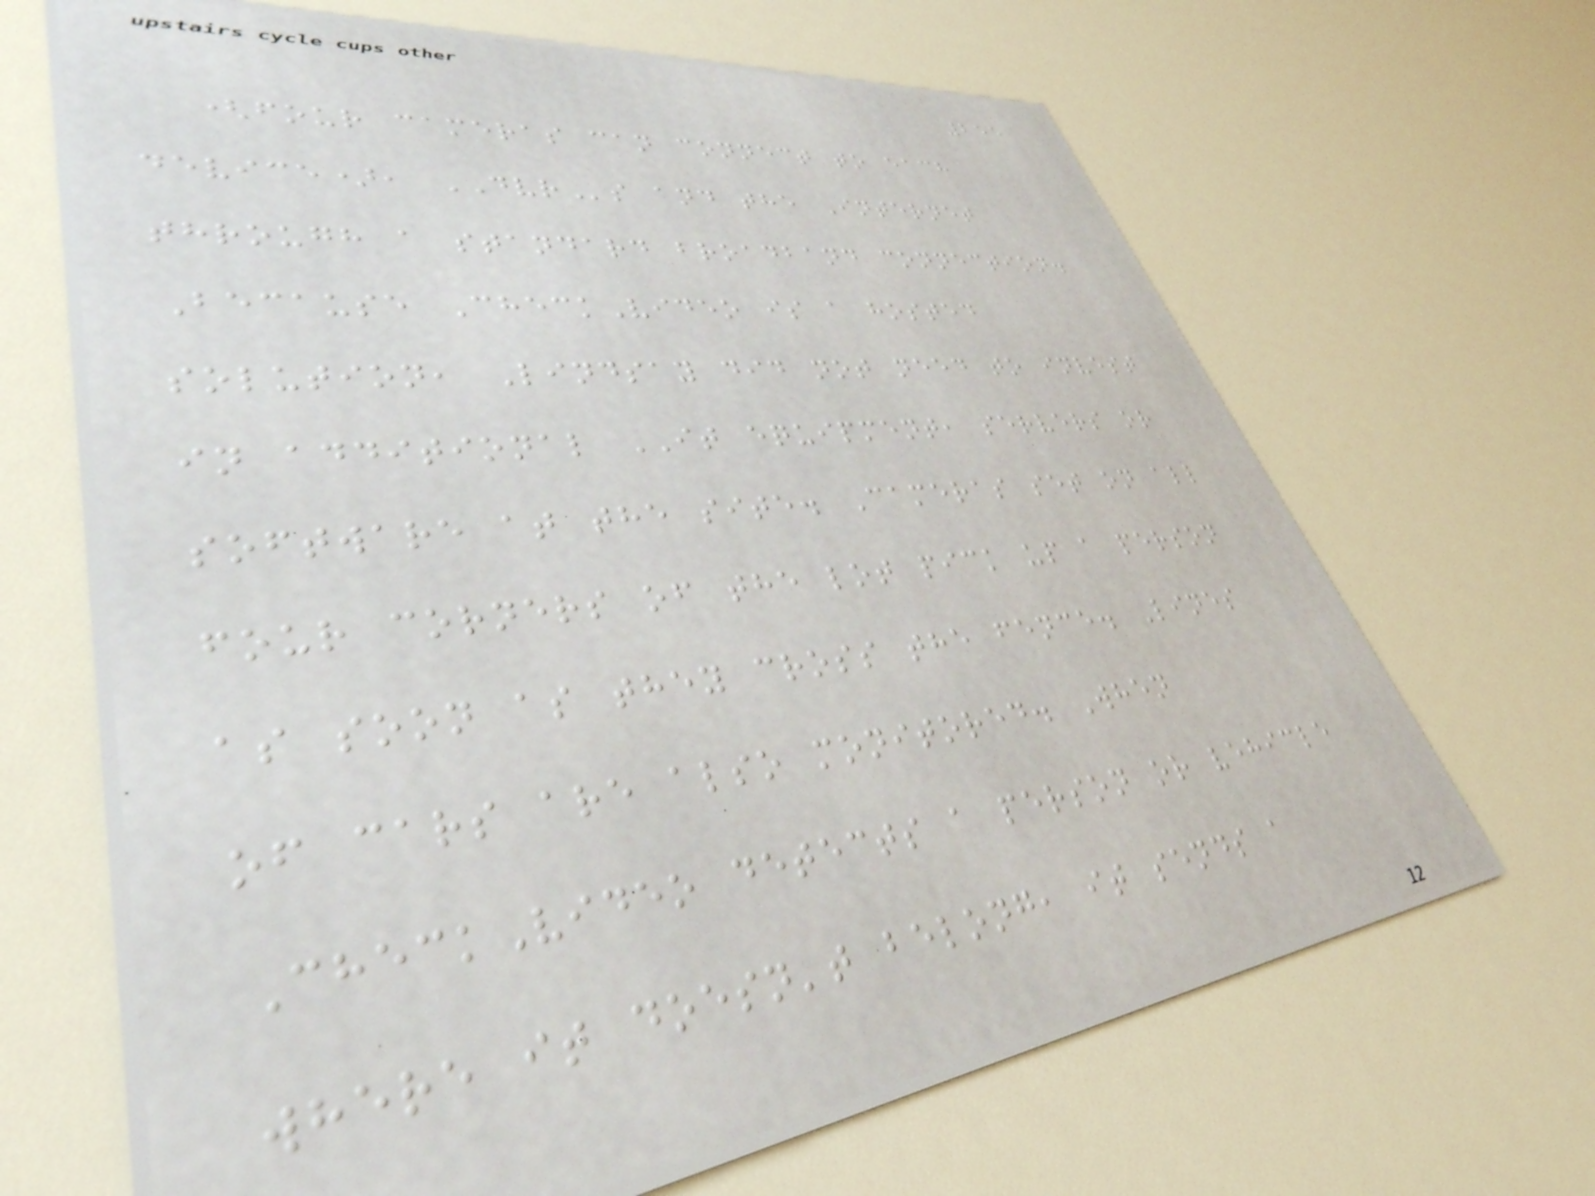255
(four cameras can connect to each
device), DVRs and the Internet
through a standard broadband connection.
Because CheckVideo is a hosted
solution, Lindsay did not need to invest
in additional IT equipment, servers or
software at the site. Cameras set on all
four corners of the lot pick up a person
as soon as they cross the fence. Lines
of cars are also monitored. When
CheckVideo detects a person or vehicle
where it doesn't belong, it sends a
